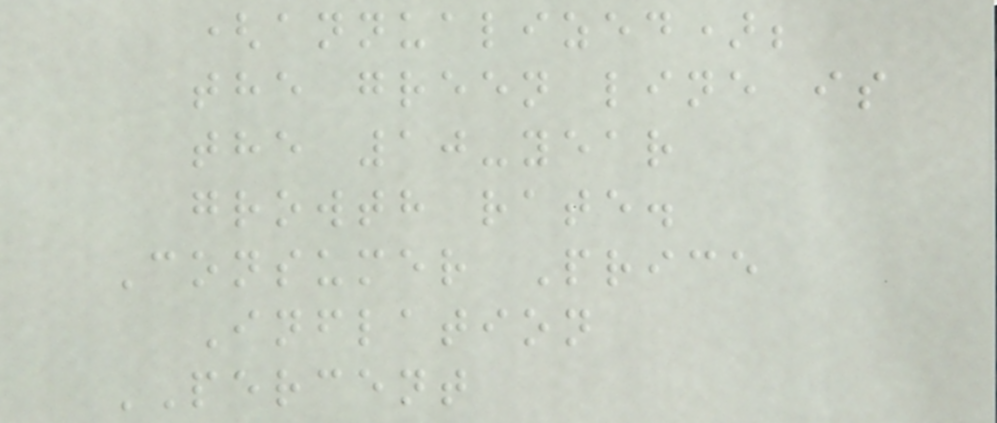(annualized);
the green line is
the 10-year
growth rate.
Consumer Price
Inflation
PERCENT
